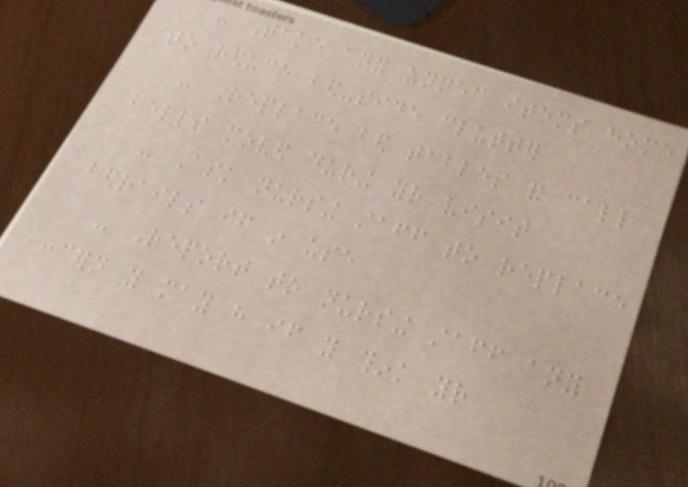- Take any unnecessary items home
to reduce bed-side clutter
- Replace bed tables and call
bells moved during your visit
- Ask nursing staff to replace
bedrails if in use
- Report to nursing staff any
concern you may have if you think your
